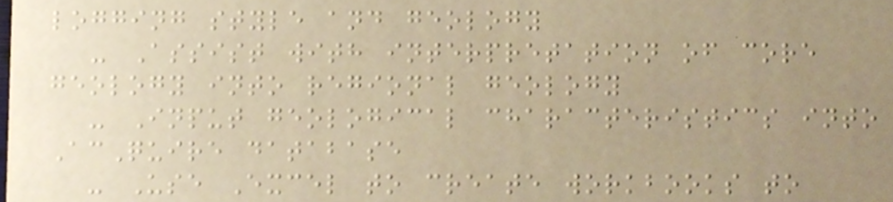logging style and geology
- Assist with interpretation of core
geology into regional geology
- Input geological characteristics into
AcQuire database
- Use Excel to create workbooks to
